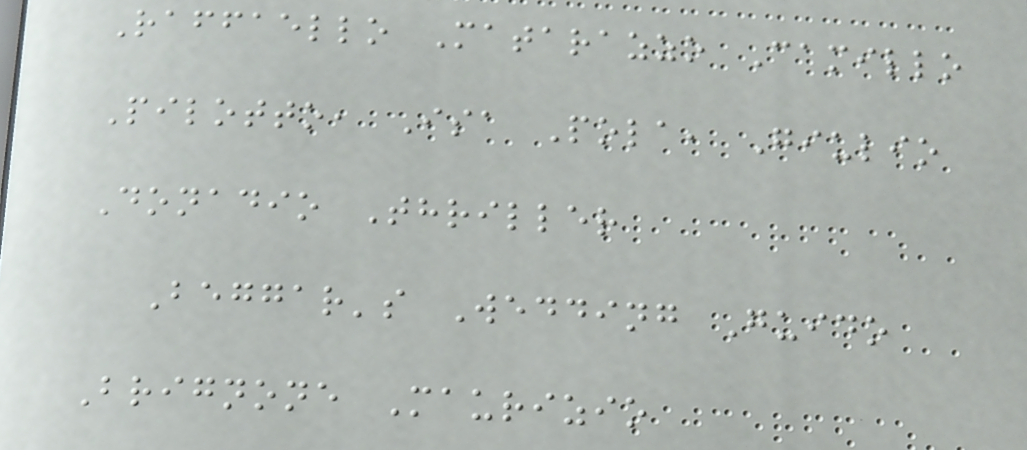Raffaello Matarazzo Camillo
Pilotto, Isa Pola, Giulio
Donadio Thriller
Beggar's Wedding Guido
Brignone Maurizio
